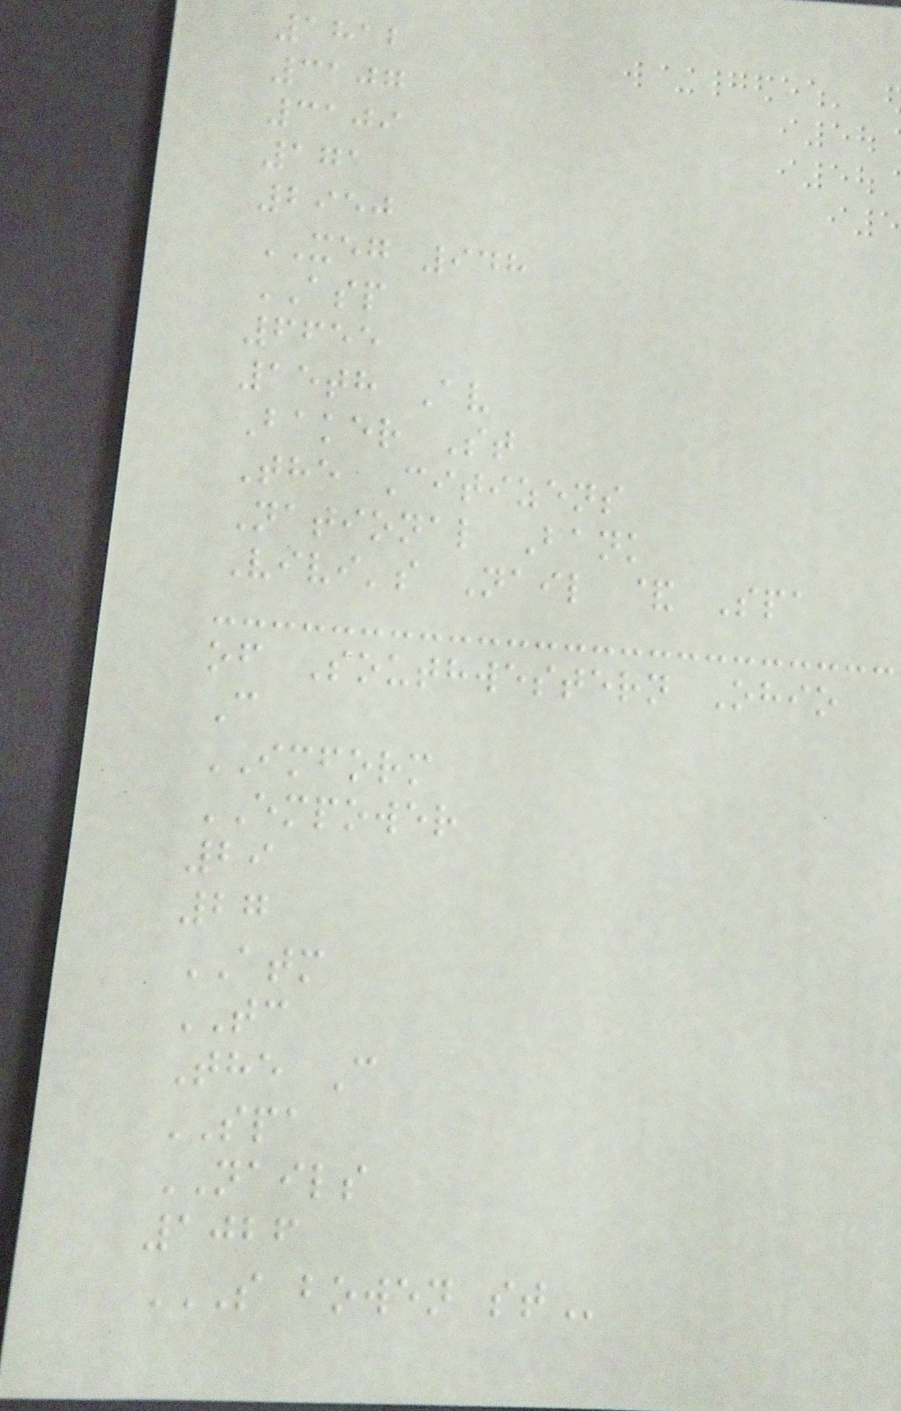1812
3107
3109
171
2950
XEG 948
ASP
6655
15th Av
Baker St
The Citizens
National Bank
Vivi's Nail & Spa
of Southwestern Ohio
C
IMFORM
EMPOWER
29
27
ATM
TC
The C
SPA
NAILS
1026
S BOWEN ST
